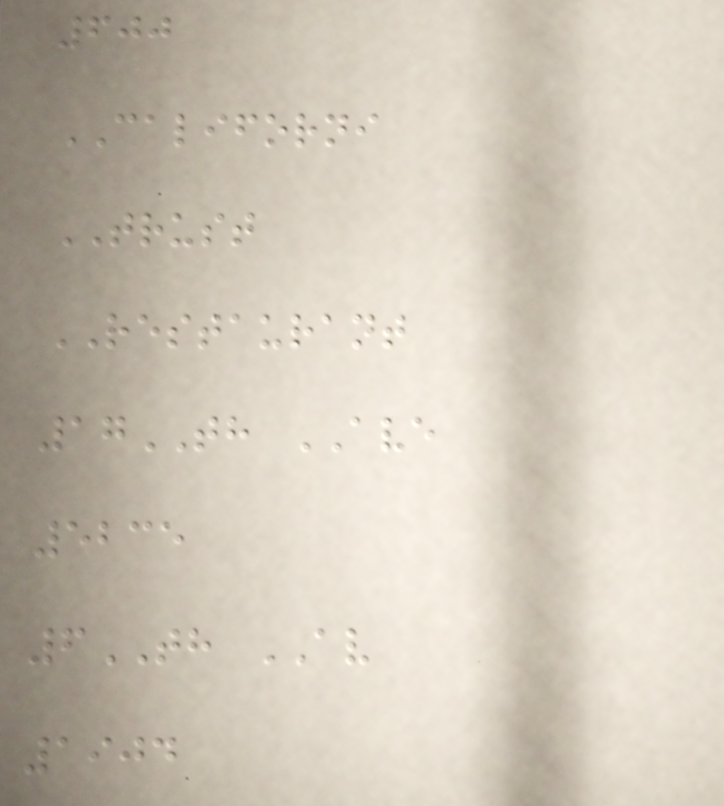600
CALIFORNI
TRUST
RESTAURANT
17TH AVE
5235
6TH AV
1904
